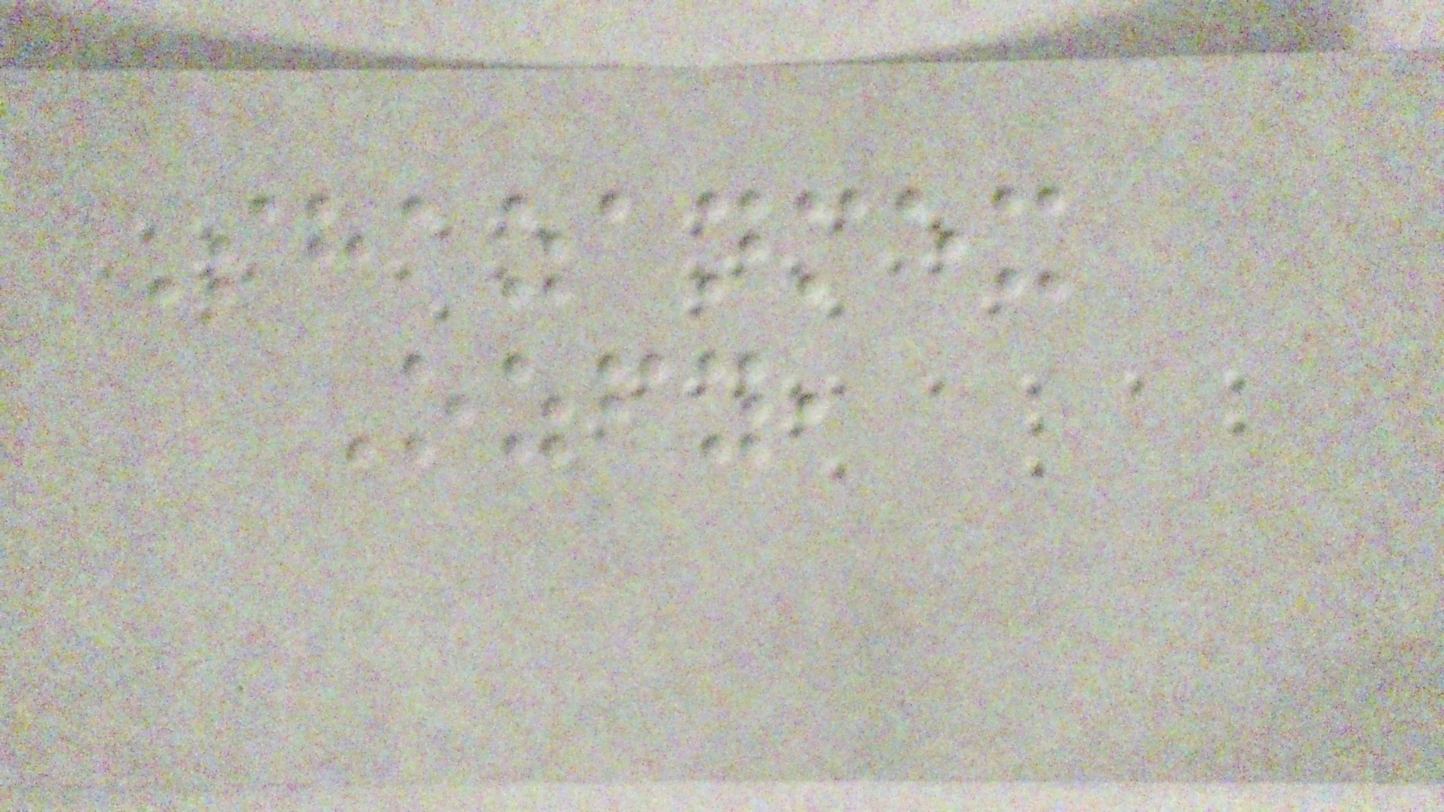Shazanmex
Ozfy,
